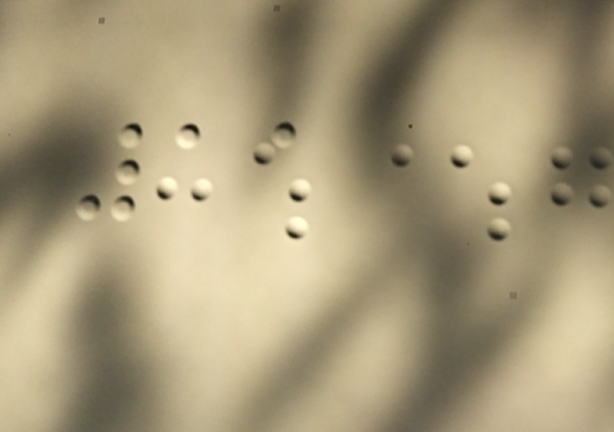11
